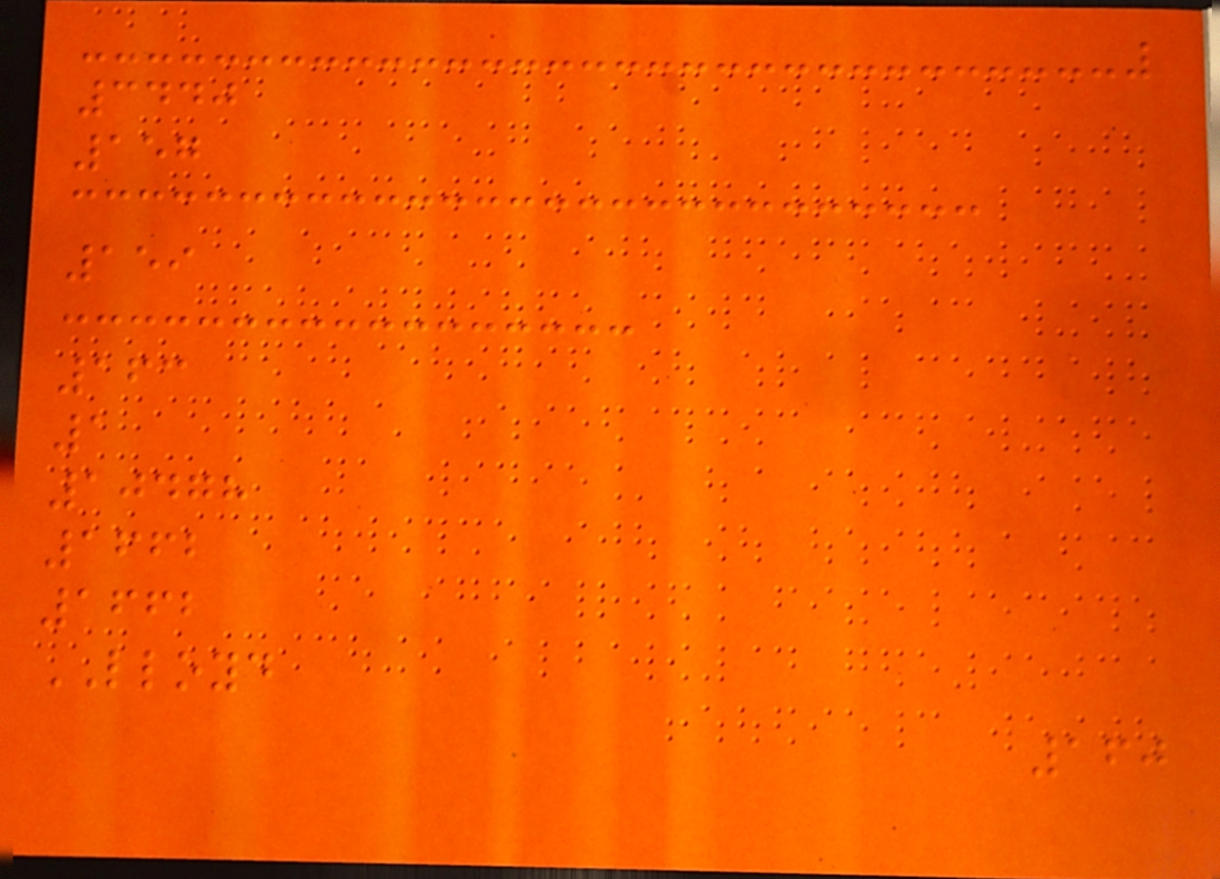3440
157
159
163
1
10478
1662
1662
LLOYD
160
